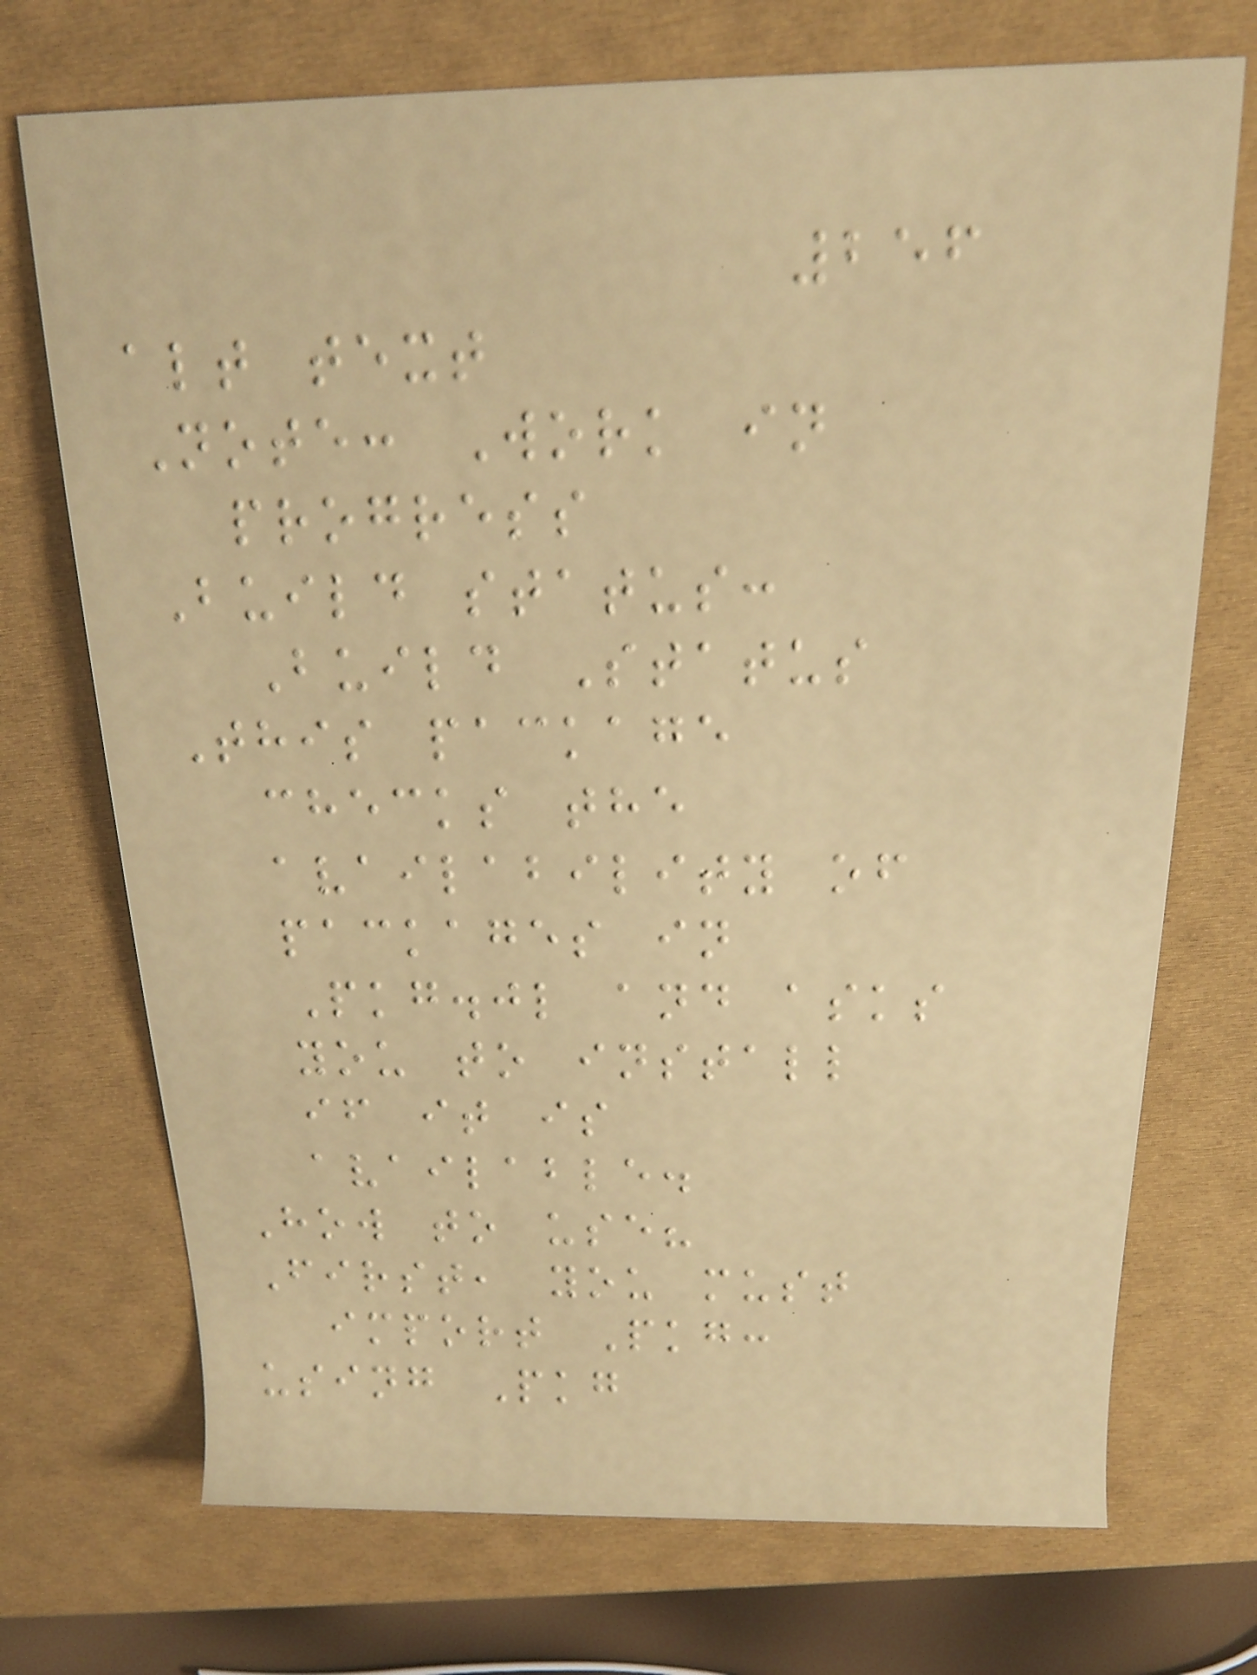256
alt text
Note: Work in
progress
Build status:
Build Status
This package
checks the
availability of
packages in
Pkg.jl and asks
you to install
if it is
available.
How to use?
First, you must
import Pkg:
using Pkg
